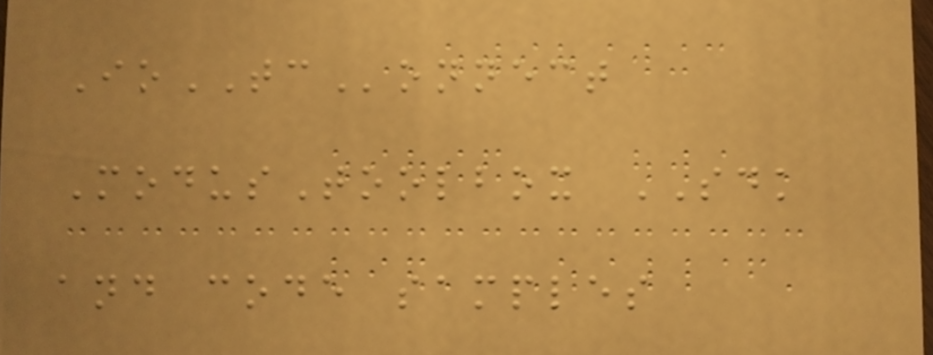IoTConnect
ModusToolbox SDK
and code samples
